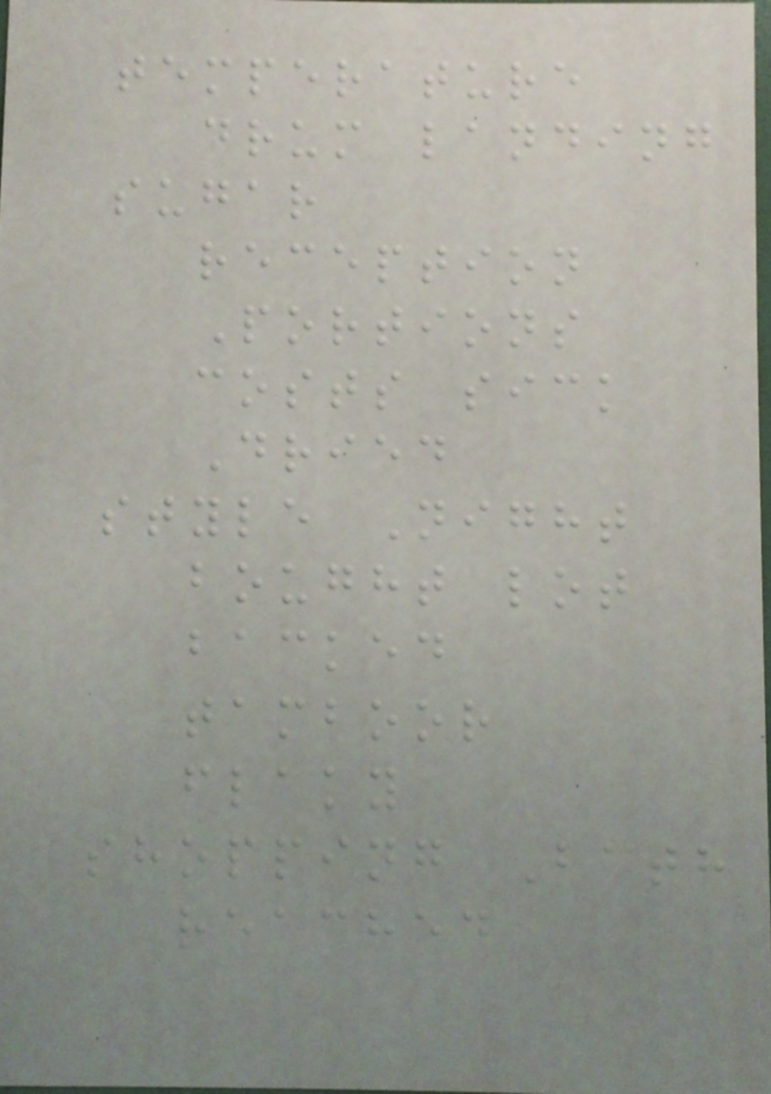temperature
drum landing
sugar
reception
Portions
costs sick
Dried
style Night
bought lot
backed
tamboor
flaky
shopping Bath
reached
